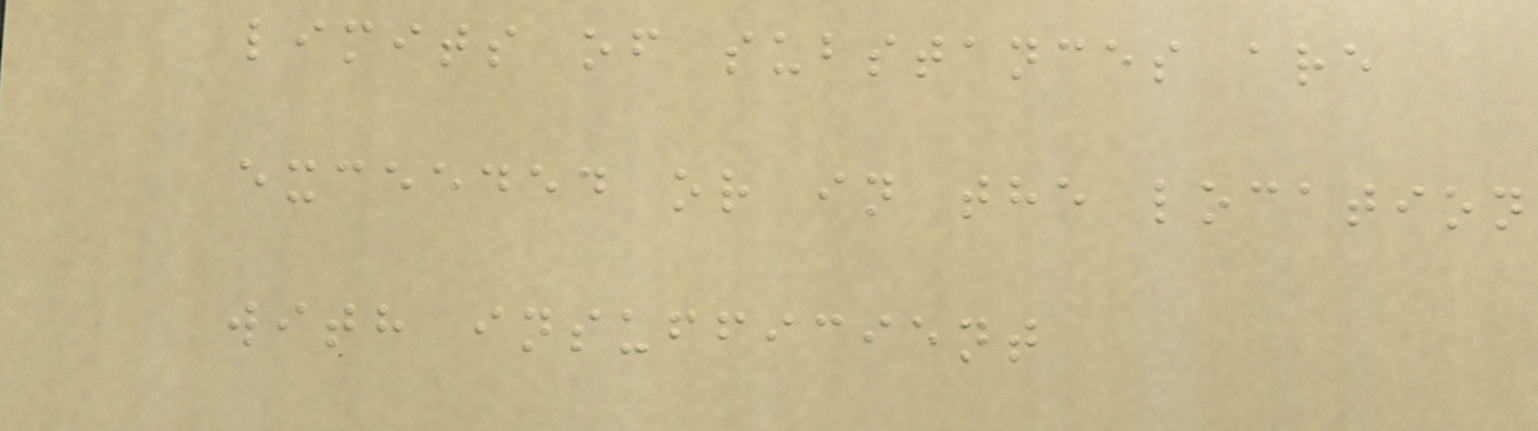limits of substances are
exceeded or in the location
with insufficient
